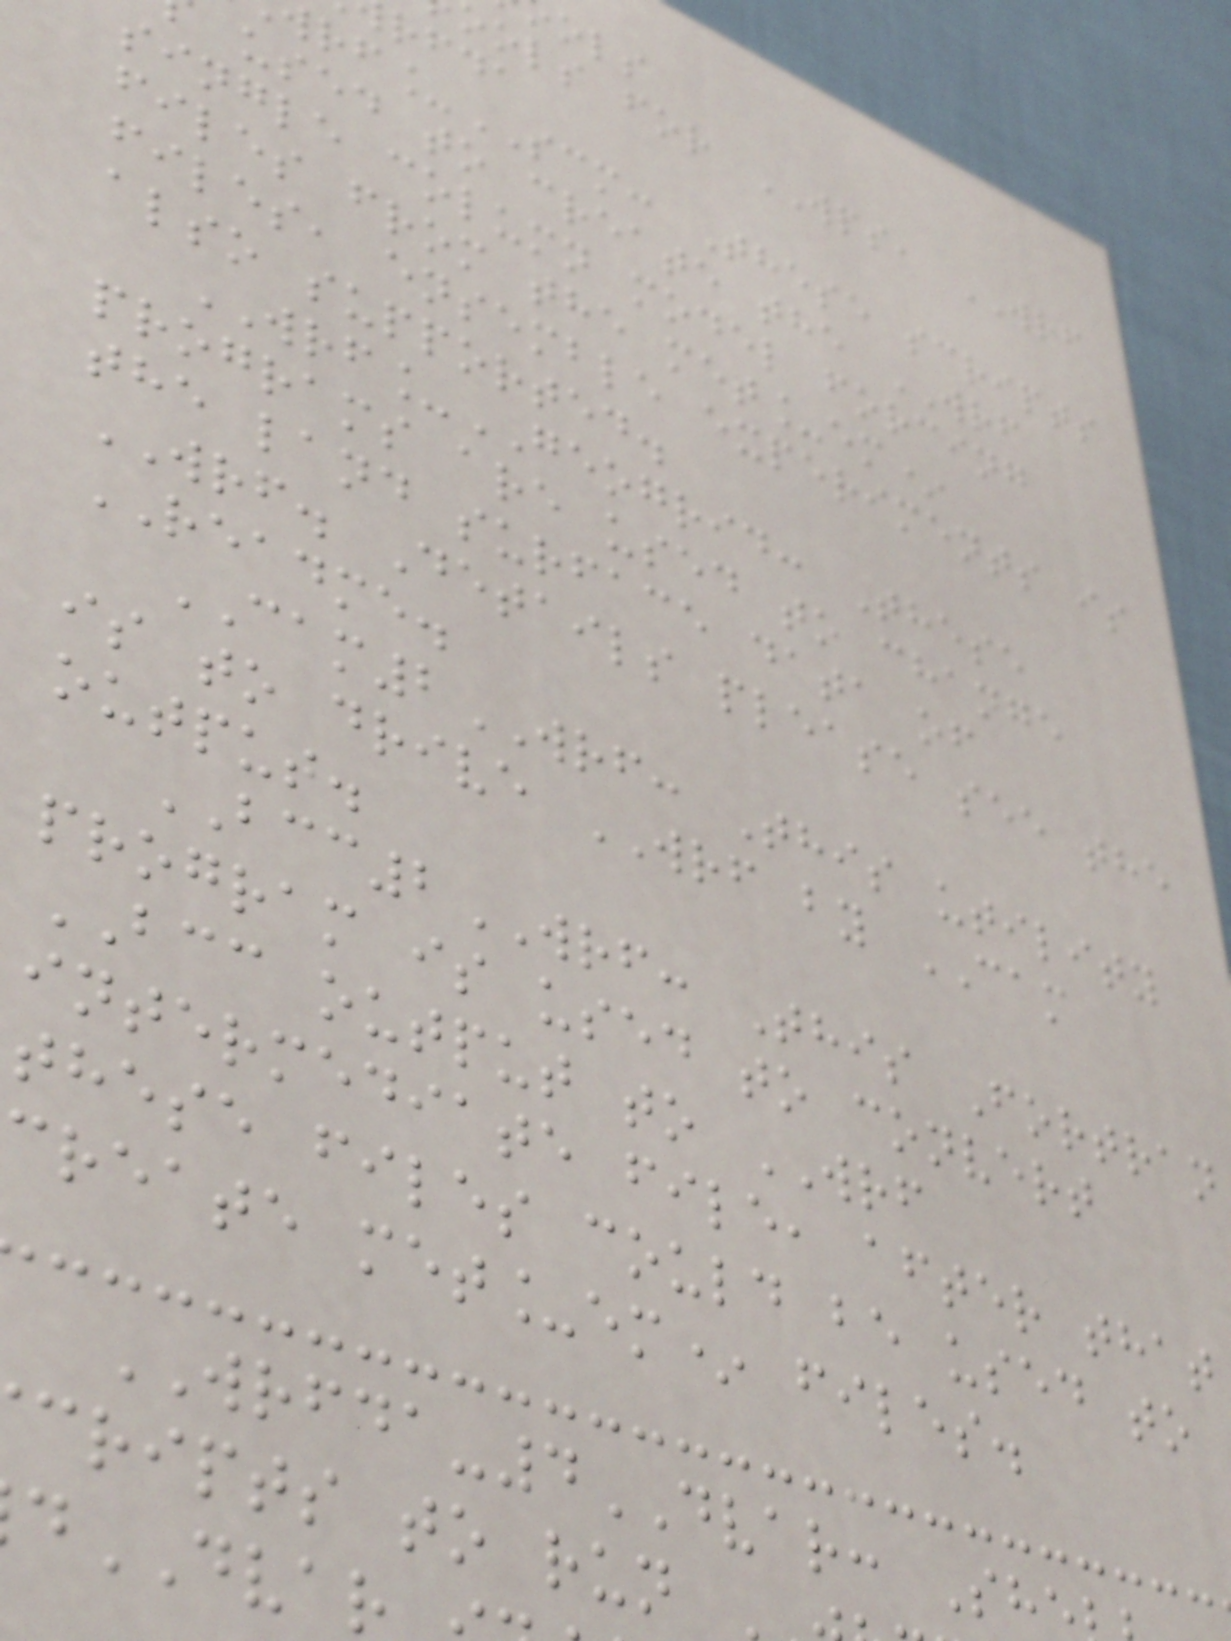ols for WPS, WRF
rfda
_SCM: These scripts
used to create the WRF
single column model forcing
files from the met_em*
files, ensemble experiments is
also supported.
WRF_GEOGRID: These
programs are used to change
the land surface data of
WRF. Details please see the
README.
CAM2WRF: This utility
is to drive WRF by CAM
output.
BCC2WRF: This Fortran
program is used to convert
BCC output to WRF
intermediate file, after that
these files could be used to
create met_em* files.
WRFDA-4DVAR: Sh
cripts to run
